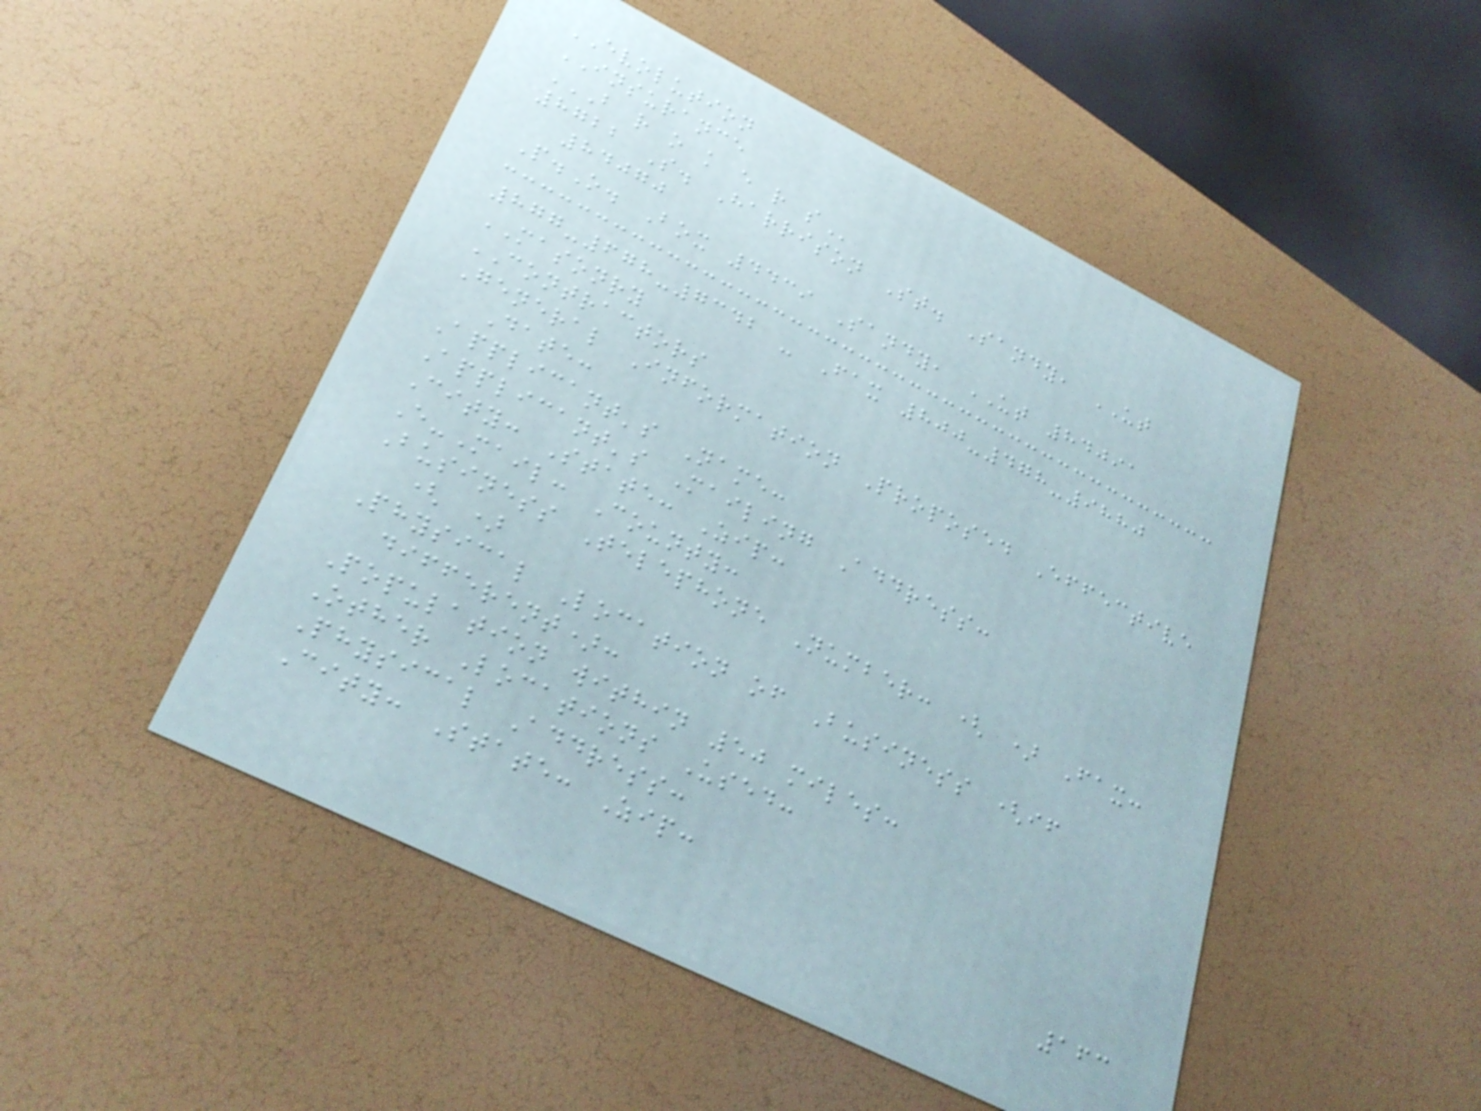EVOLUTION
INSURANCE
B R O K E R S
8722 S. Harrison St. Sandy, UT
84070
P.O. Box 4439 Sandy, UT 84091
877-678-7342 - Fax 800-478-9880
MASONRY
CONTRACTORS
General Information Proposed Effective
Date:
Applicant's Name:
Applicant's Mailing Address:
City: State: Zip:
E-Mail: County:
Business Telephone Number: ( ) Fax:
( )
Physical Location of Business (if
different):
Population within 50 miles:
Other Locations Used:
Physical Address:
City: State: Zip:
163
